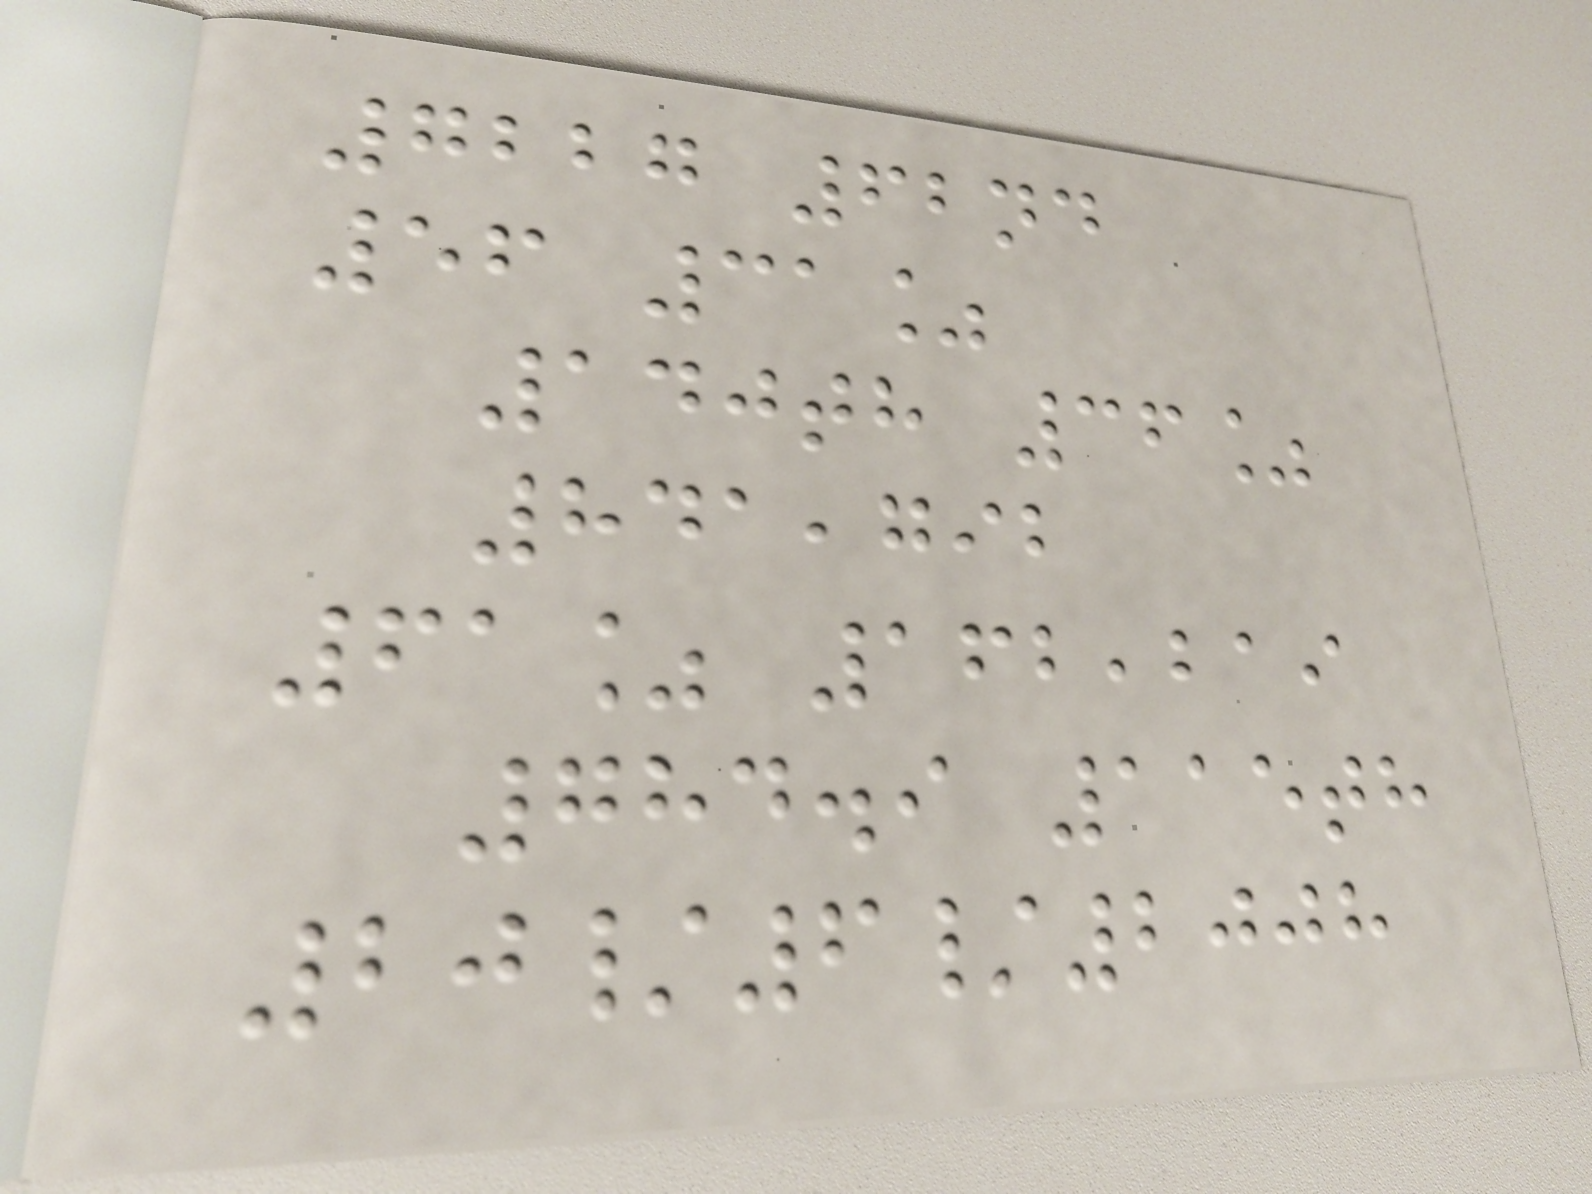7227 62nd
56 31%
140th 36%
841,792
61% 162,219
784.9 115th
20/6/2008
